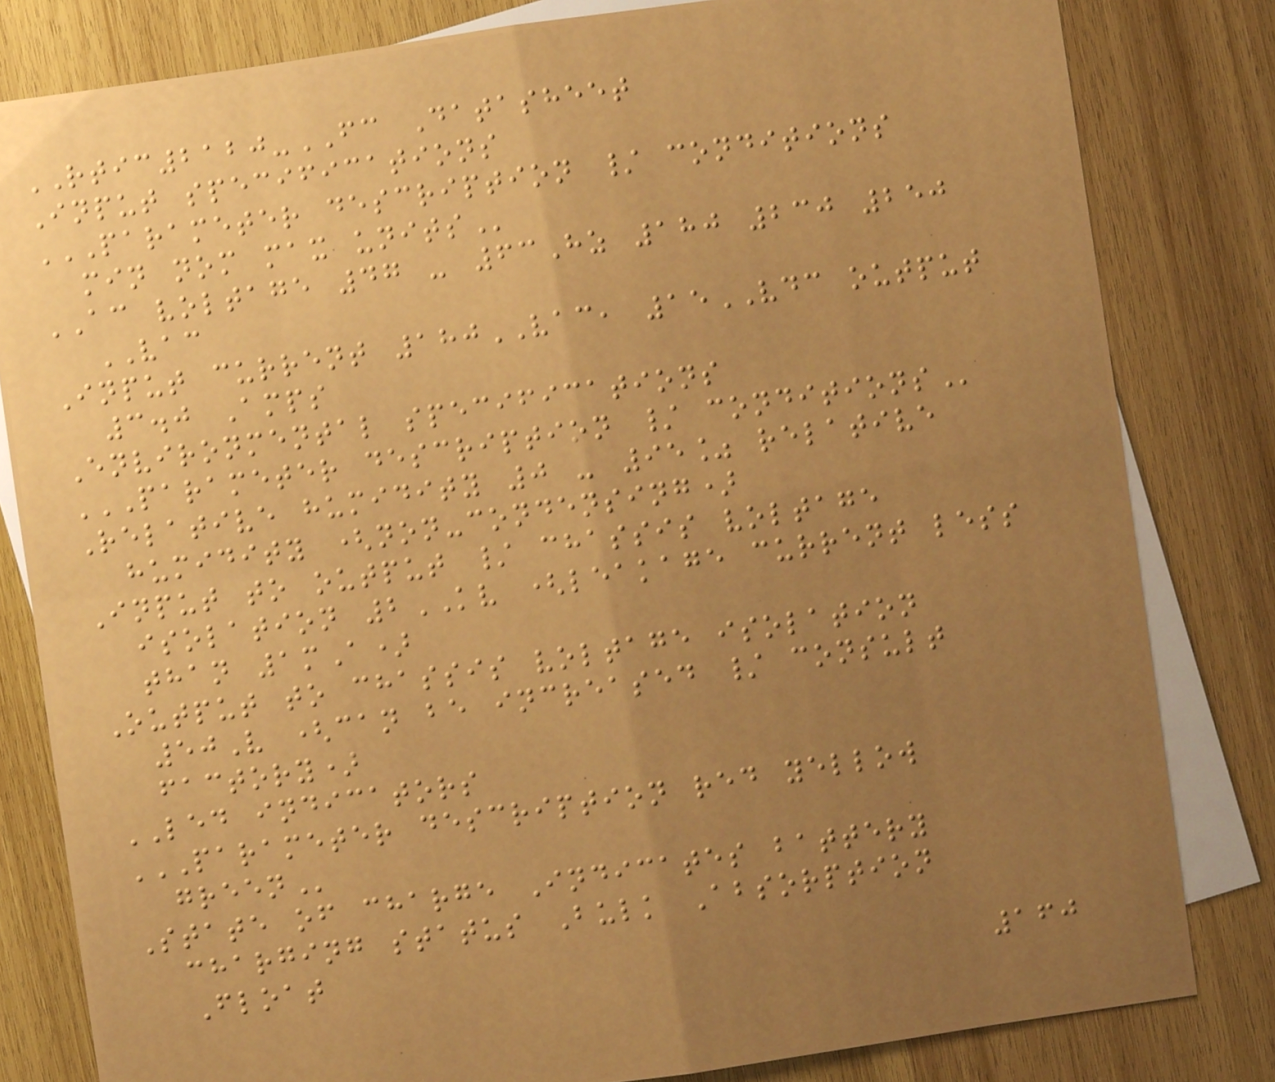RTIC2120-FC Datasheet
Input specifications
PARAMETER DESCRIPTION / CONDITIONS
MIN NOM MAX UNITS
AC voltage 47 - 63Hz 180 230 250
VAC
Input current 180VAC, 15VDC output
3.0 Amps
Environmental specifications
PARAMETER DESCRIPTION / CONDITIONS
Relative humidity 0 - 95% relative
humidity (non-condensing)
Input to output / chassis voltage
isolation 2KV (leakage current less
than 1mA)
Output to chassis voltage isolation
50V (can be increased / consult
factory)
LED indicators
PARAMETER DESCRIPTION RED YELLOW
GREEN
State of charge Indicates battery
charging status Bulk Absorption
Float
160
